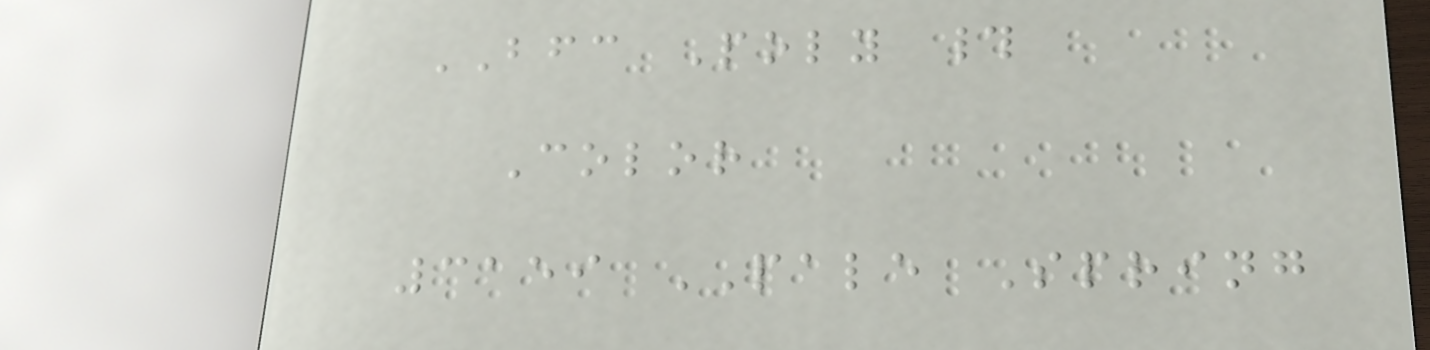BFC Poly #
Color
3159 PALE Spring
